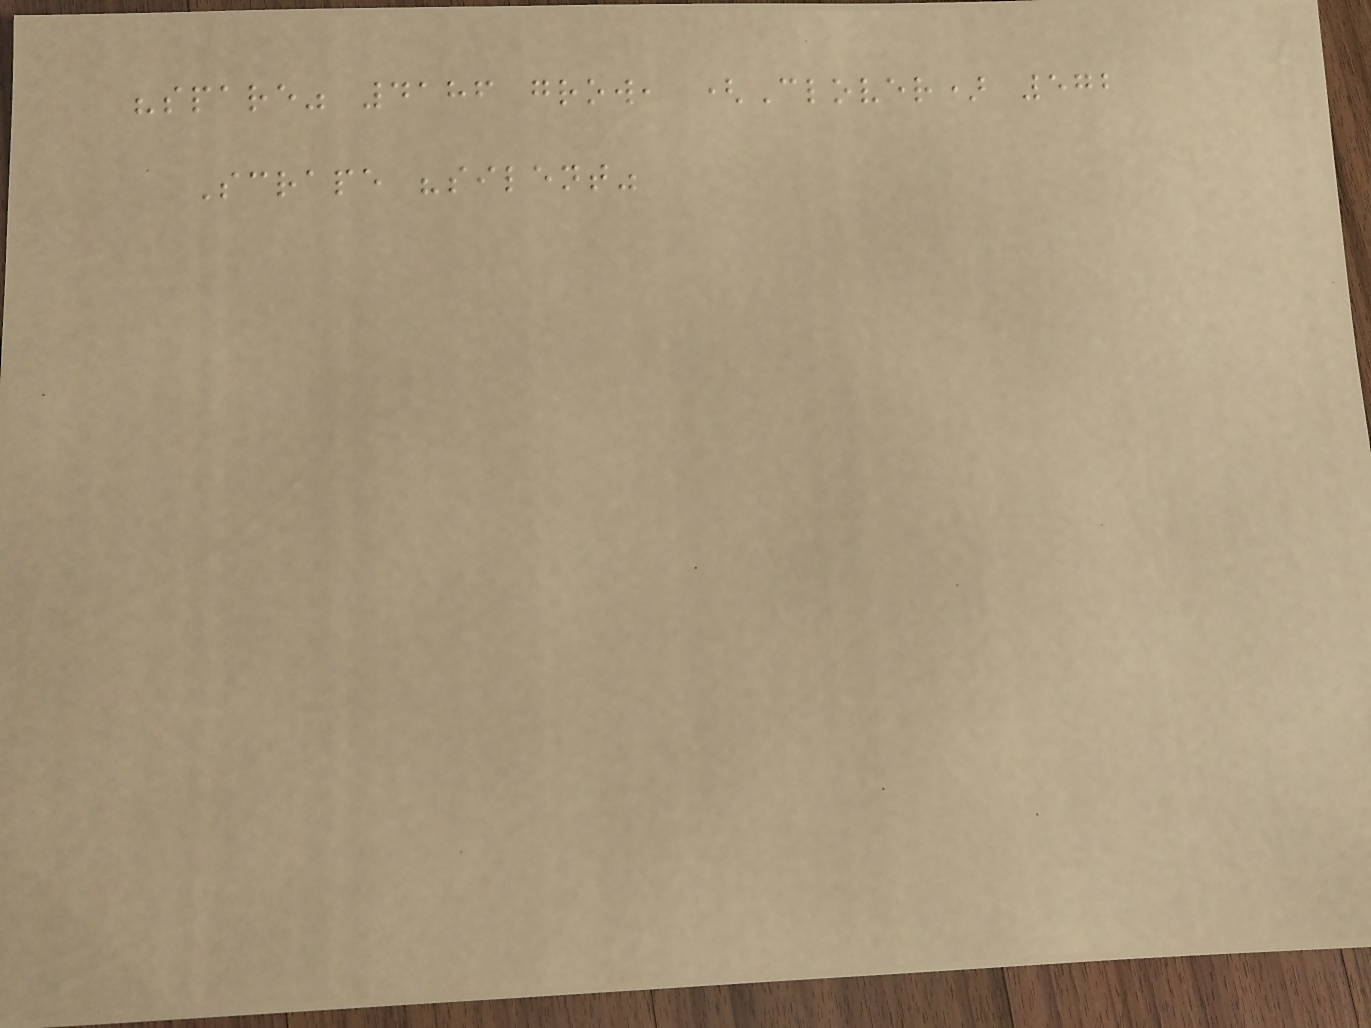"spare" 4186 grow, (Clover) 572
Scrape "silent"
